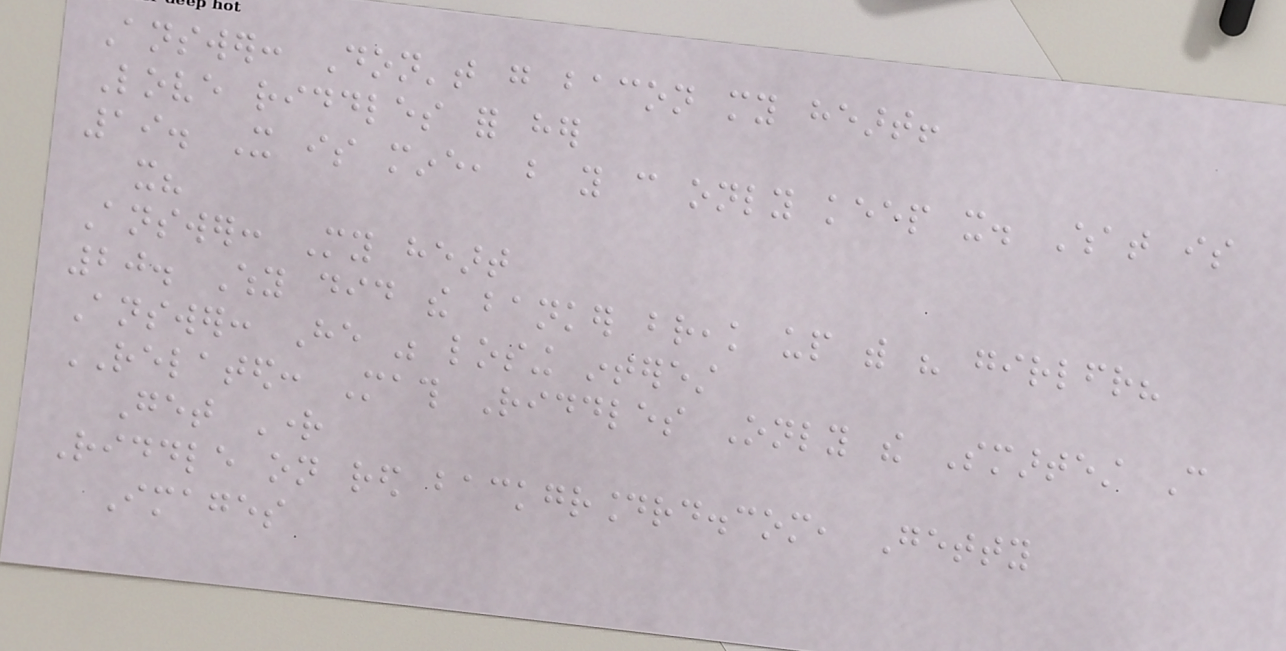Answer: Don't go bacon my heart!
Love riddles for her
19. It is mine, but you can only keep it. What is
it?
Answer: My heart
20. Why did the banker break up with his girlfriend?
Answer: He was losing interest
RELATED: Math Riddles Only the Smartest Can
Get Right
Riddle on red backgroundrd.com, Getty
Images
